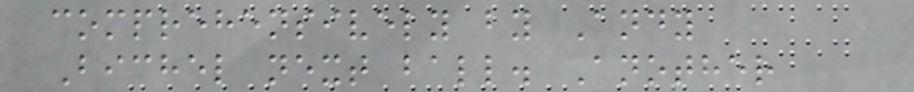comprehensively by Andy
Bichel next ball. Another
